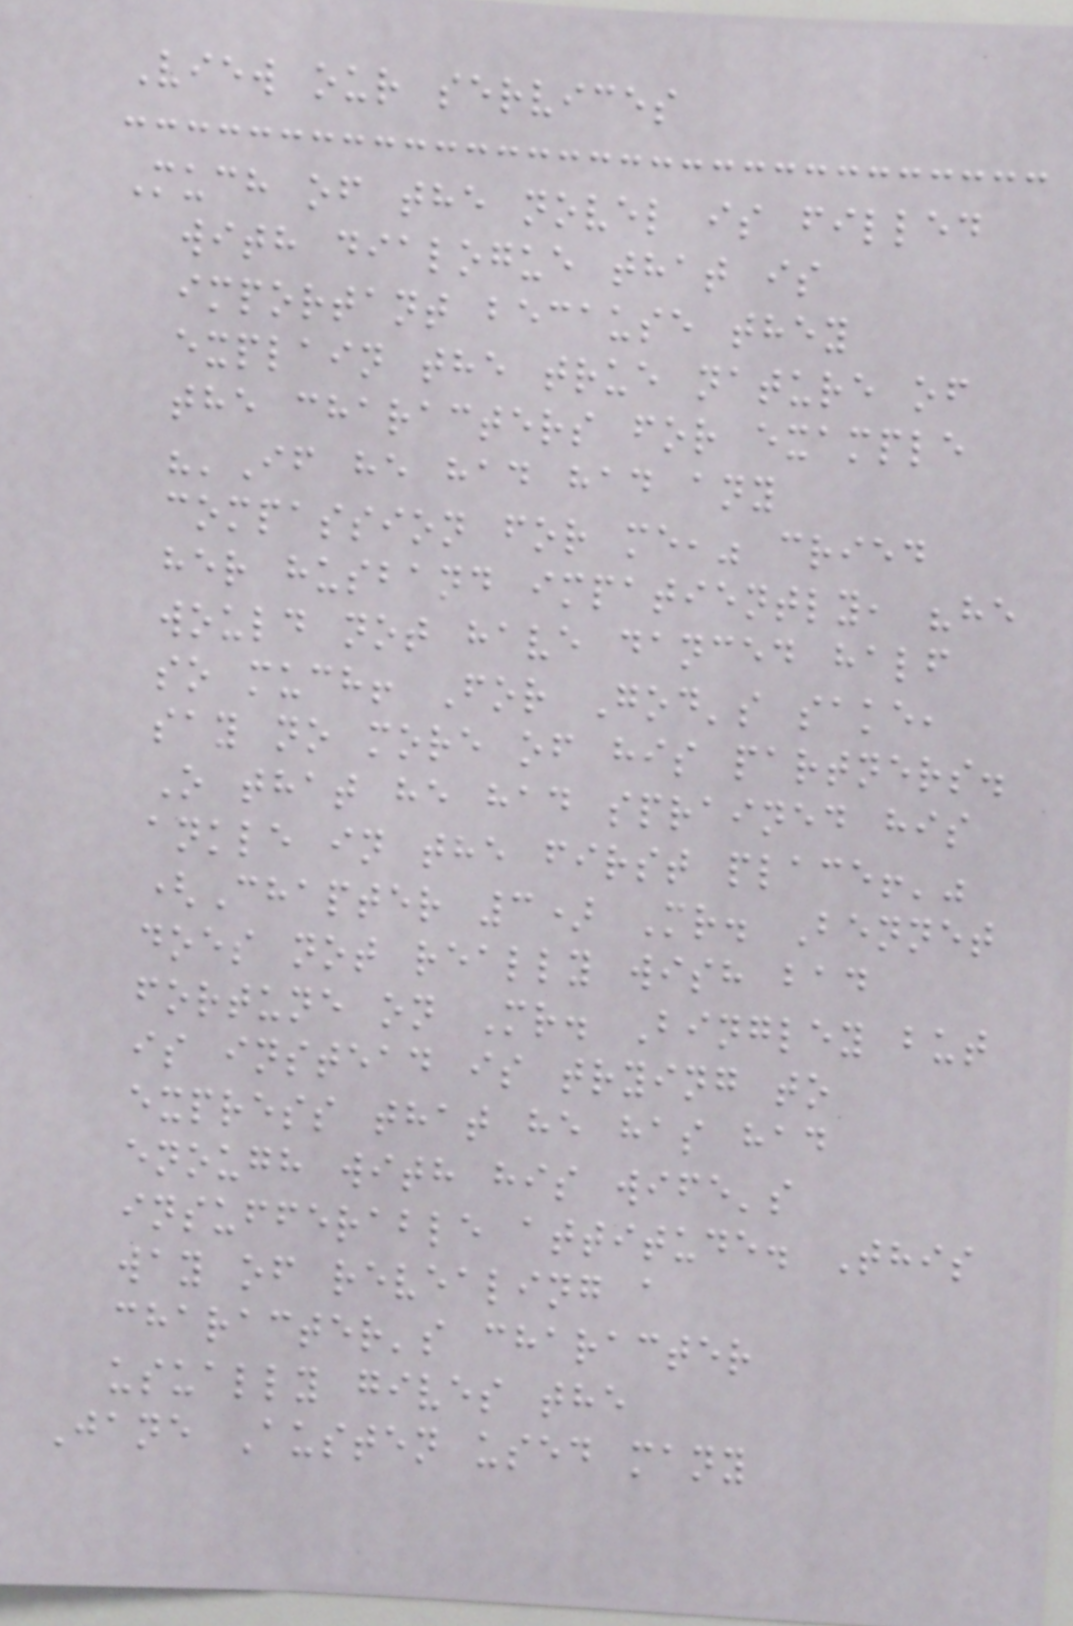View our services
Much of the novel is filled
with dialogue that is
important because they
explain the true nature of
the characters for example
"'If he had had any
compassion for me," cried
her husband impatiently, "he
would not have danced half
so much! For God's sake,
say no more of his partners.
O that he had sprained his
ankle in the first place!'"
(Chapter 3) Mr. Bennet
does not really wish bad
fortune on Mr. Bingley but
is instead is trying to
express that he has had
enough with his wife's
insufferable attitude. This
way of revealing a
character's character
usually gives the
Jane Austen used many
